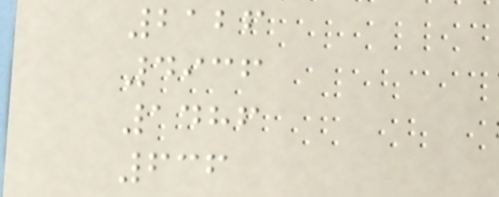2126
4936
1486
636
